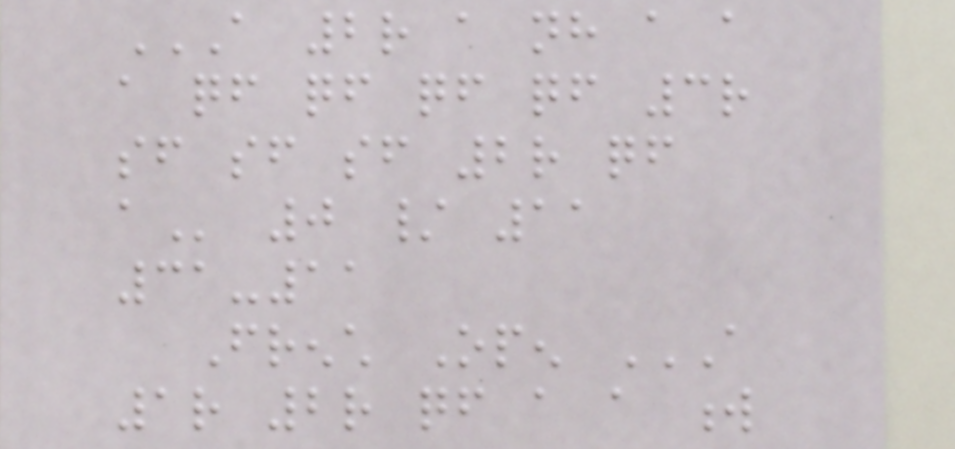A 2R A NH A A
A QF QF QF QF 3R
SF SF SF 2R QF
A 0 / 11
31-11
French Open A
1R 2R QF A A W
